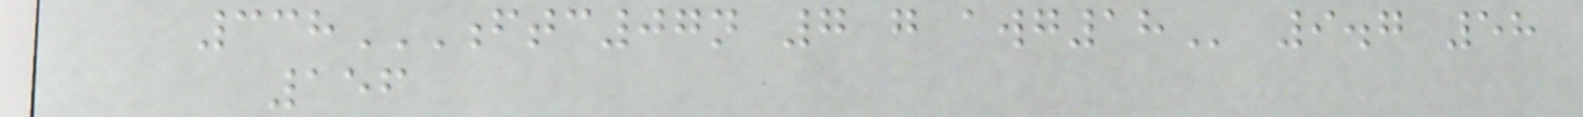338FTC07N 7 G AWG18 9.7 58
156
